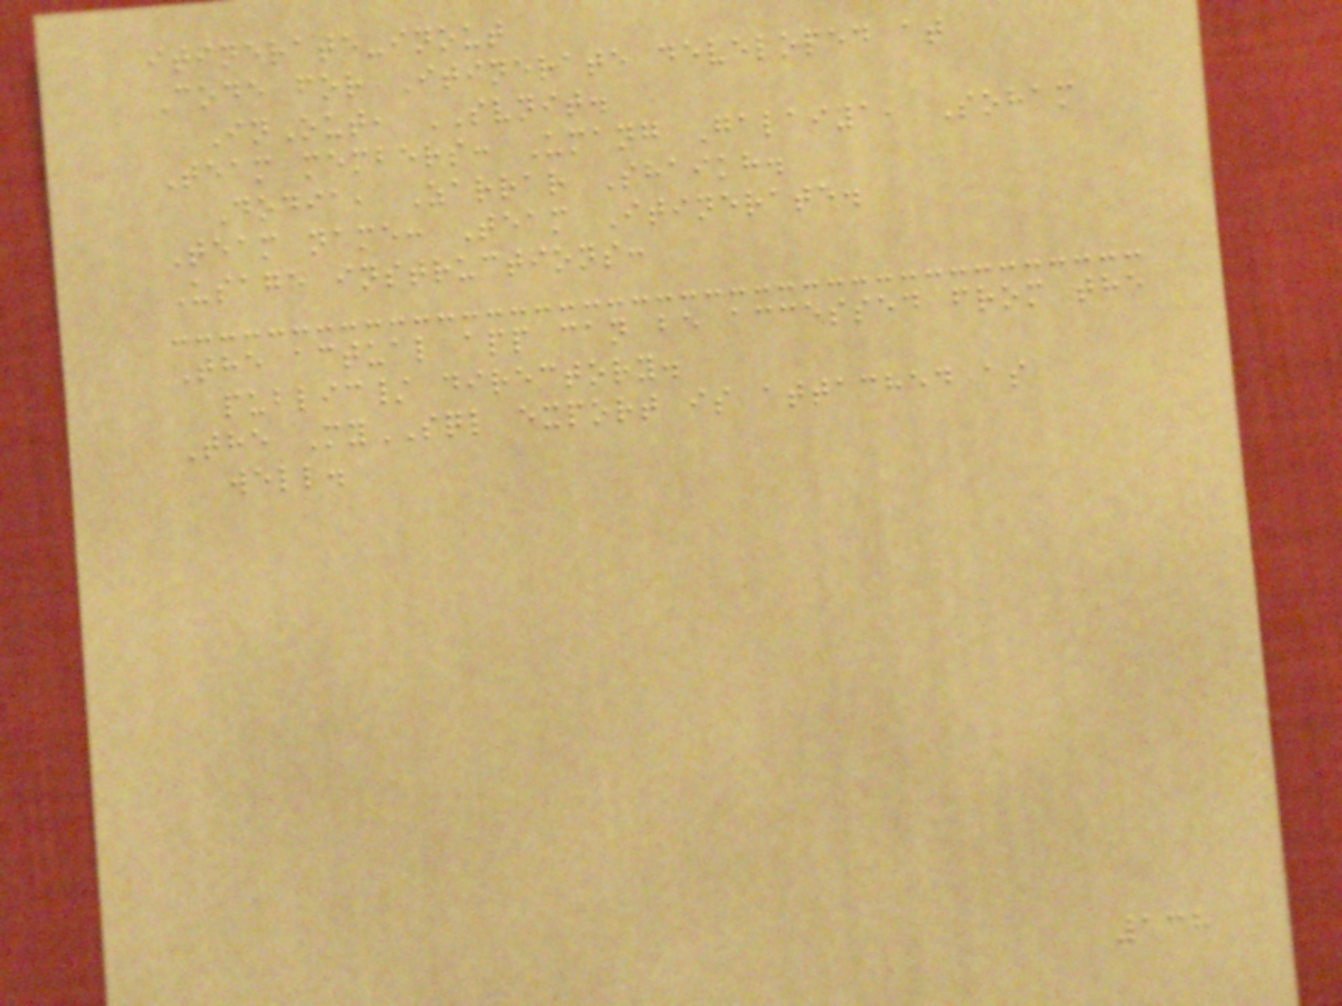itinerate-inout
Code for Itinerate developed at
InOut, SVNIT.
Team members: Umang Galaiya, Soham
Dodia, Zarrar Shaikh.
Team name: Team Itinerate.
Usage instructions:
The actual app can be accessed from the
public/ directory.
The MySQL export is attached as
well.
138
